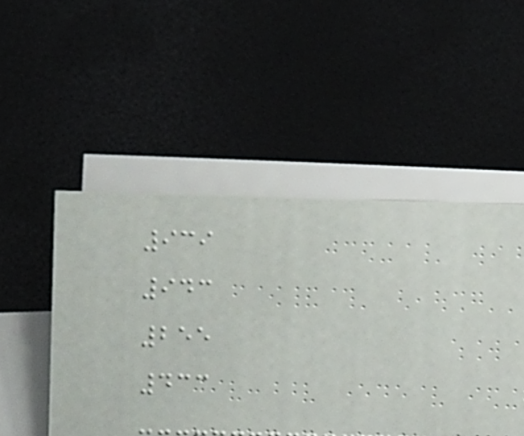939
943
255
433
